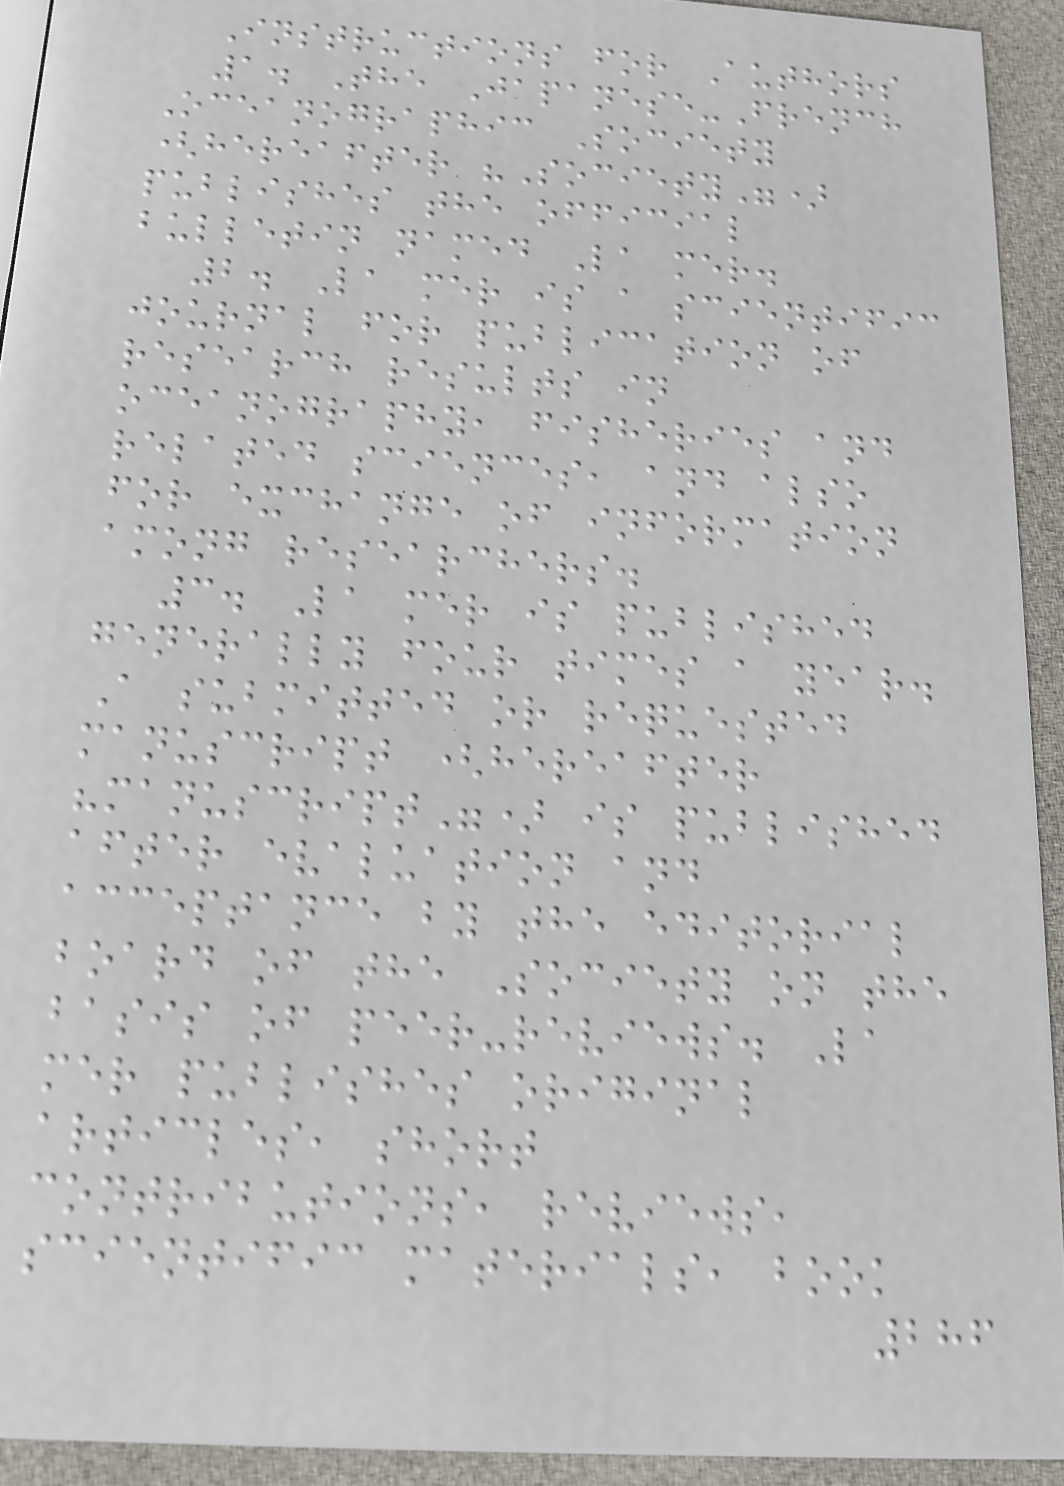Instructions for Authors
1. The Japanese-French
Oceanographic Society
(hereafter "Society")
publishes the official
bulletin named La mer.
2. La mer is a scientific
journal for publication of
research results in
oceanography, fisheries and
related sciences, and also
for exchange of information
among researchers.
3. La mer is published
generally four times a year.
A submitted or requested
manuscript (hereafter
"manuscript") is published
after evaluation and
acceptance by the editorial
board of the Society on the
basis of peer-reviews. La
mer publishes original
articles, short
contributions, reviews,
scientific materials, book
286
